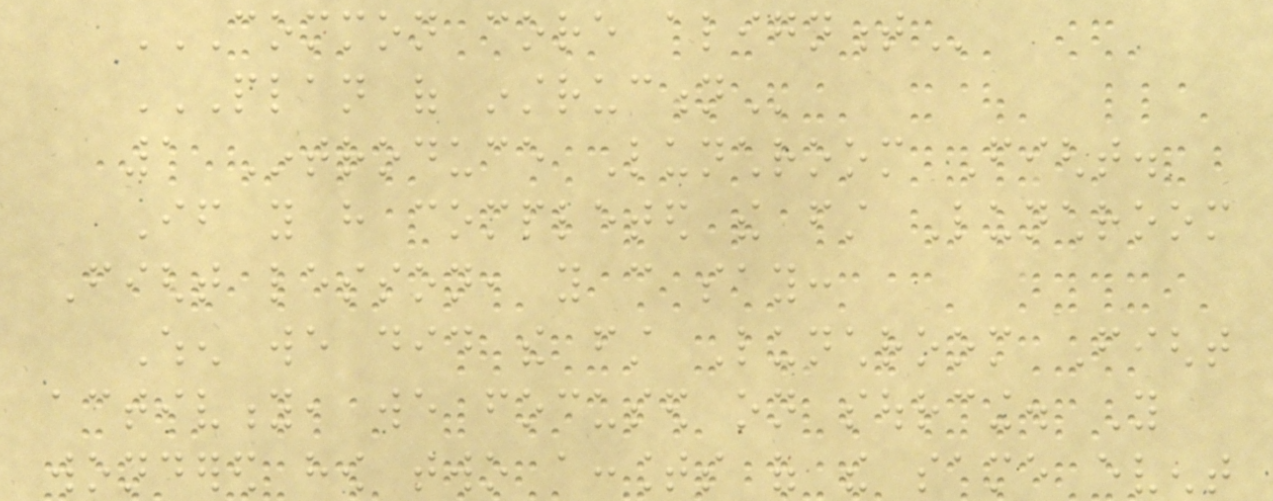COMMON CORE ALIGNMENT
PLAN OF INSTRUCTION
1 Introduce Lunchroom Fight.
If you have completed the first Lunchroom
Fight lesson, you can say:
When we did the first Lunchroom Fight
activity, we focused on sourcing. You
wondered how two accounts of the same event
